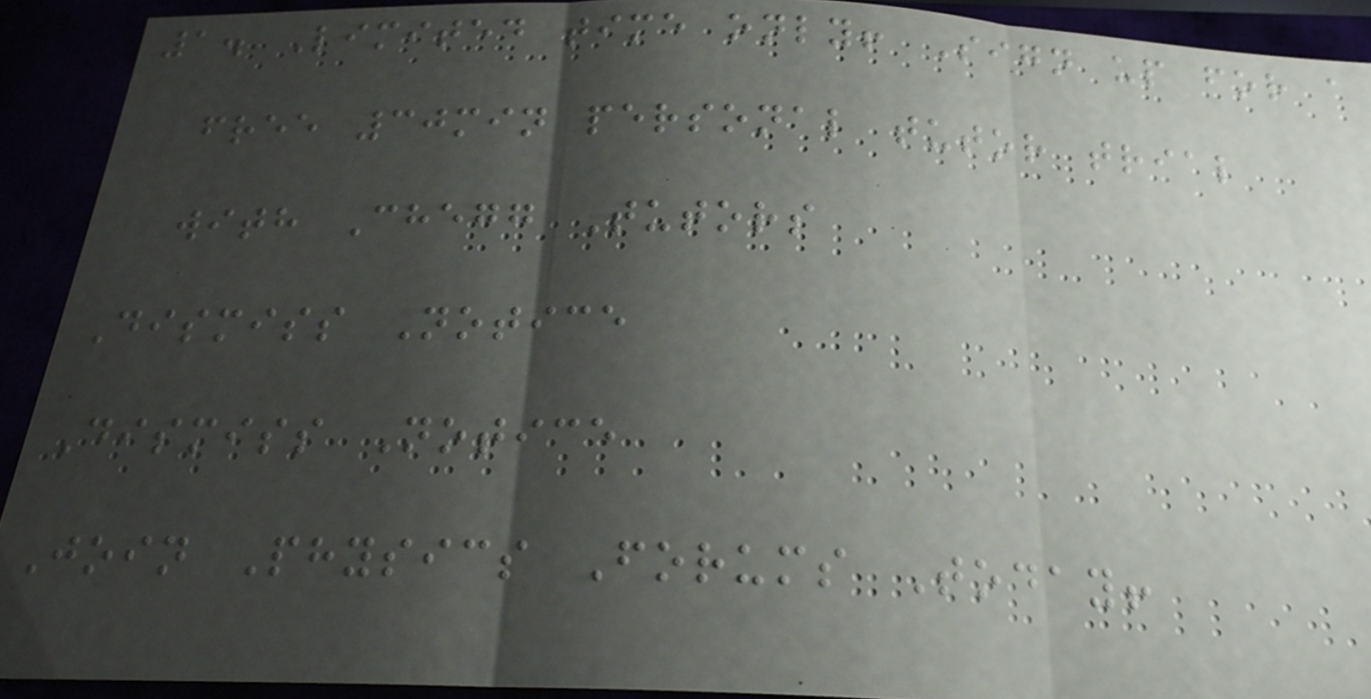1. Limited time only! Sign up for a
free 30min personal tutor trial
with Chegg Tutors
Dismiss Notice
Dismiss Notice
Join Physics Forums Today!
